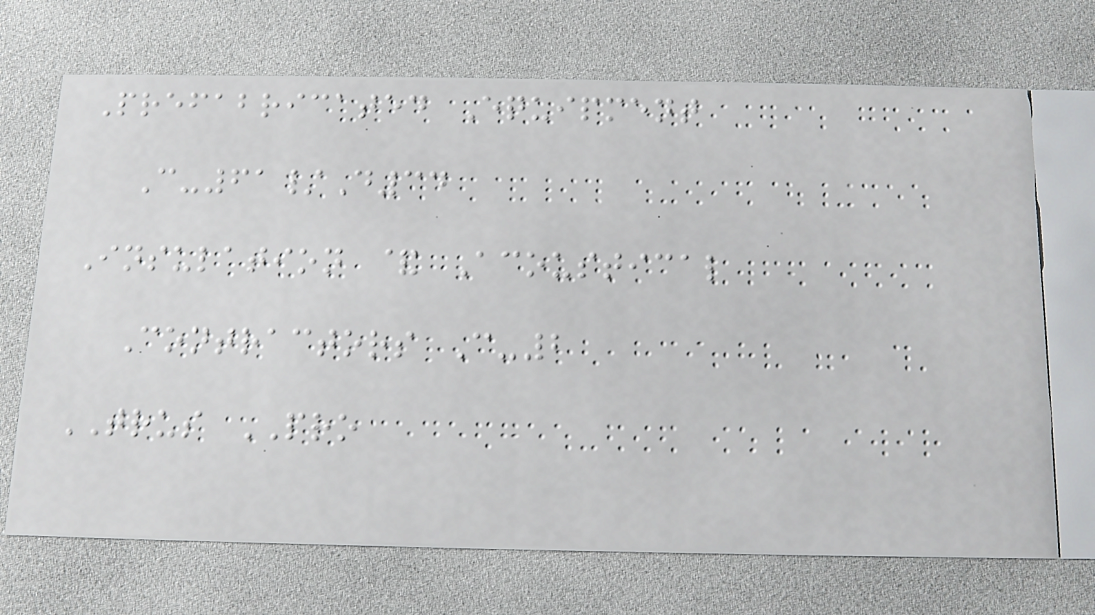Prefabricated Equipment
C-61/D34
Insulation & Acoustical
Contractors C-2
TRUS PRO
